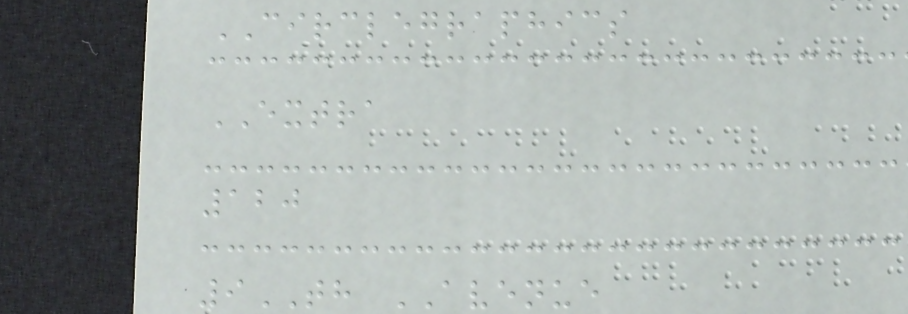CIRCLEGRAPHICS
EXTRA
120
9TH AVENUE
